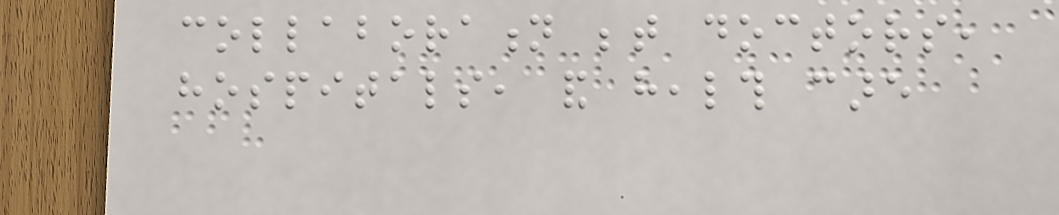collaboration between doctors,
hospitals, and health care
